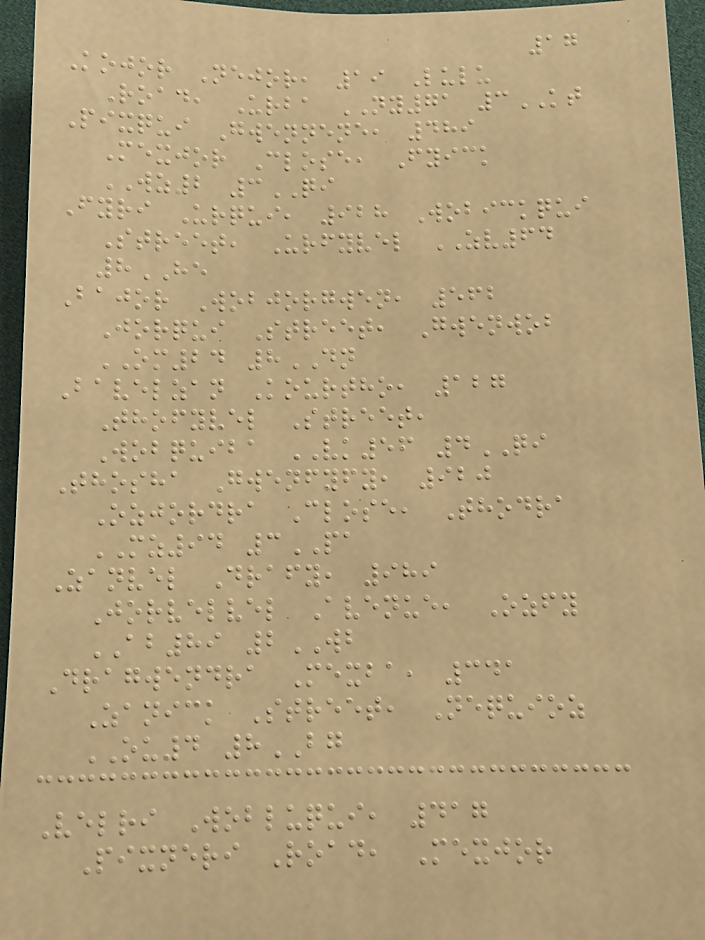17
Kojor Nejor, 19 Lulu
Road, Urba NY71 3KT
Pixqui Gwennene, 489
Mexjor Close, Fyick
WZ2 3QI
Fyri Urqui, 928 Wobickqui
Street, Urfyvel ZV64
8HE
Bajor Wobjorgwen, 562
Jorqui Street, Gwenwob
OM24 8DN
Bavelzan Kourtho, 127
Thofyvel Street,
Wobquiba VK56 4QI
Thosha Gwenfyfy, 920
Ozjordra Close, Thodra
MZ94 3PA
Zanvel Drafy, 989
Jorvelvel Avenue, Ozfy
AB89 2WB
Dragwendra Mexba, 341
Zanick Street, Nequioz
OU4 8BG
Velri Wobluqui, 417
Pixneri Road, Mexjor
